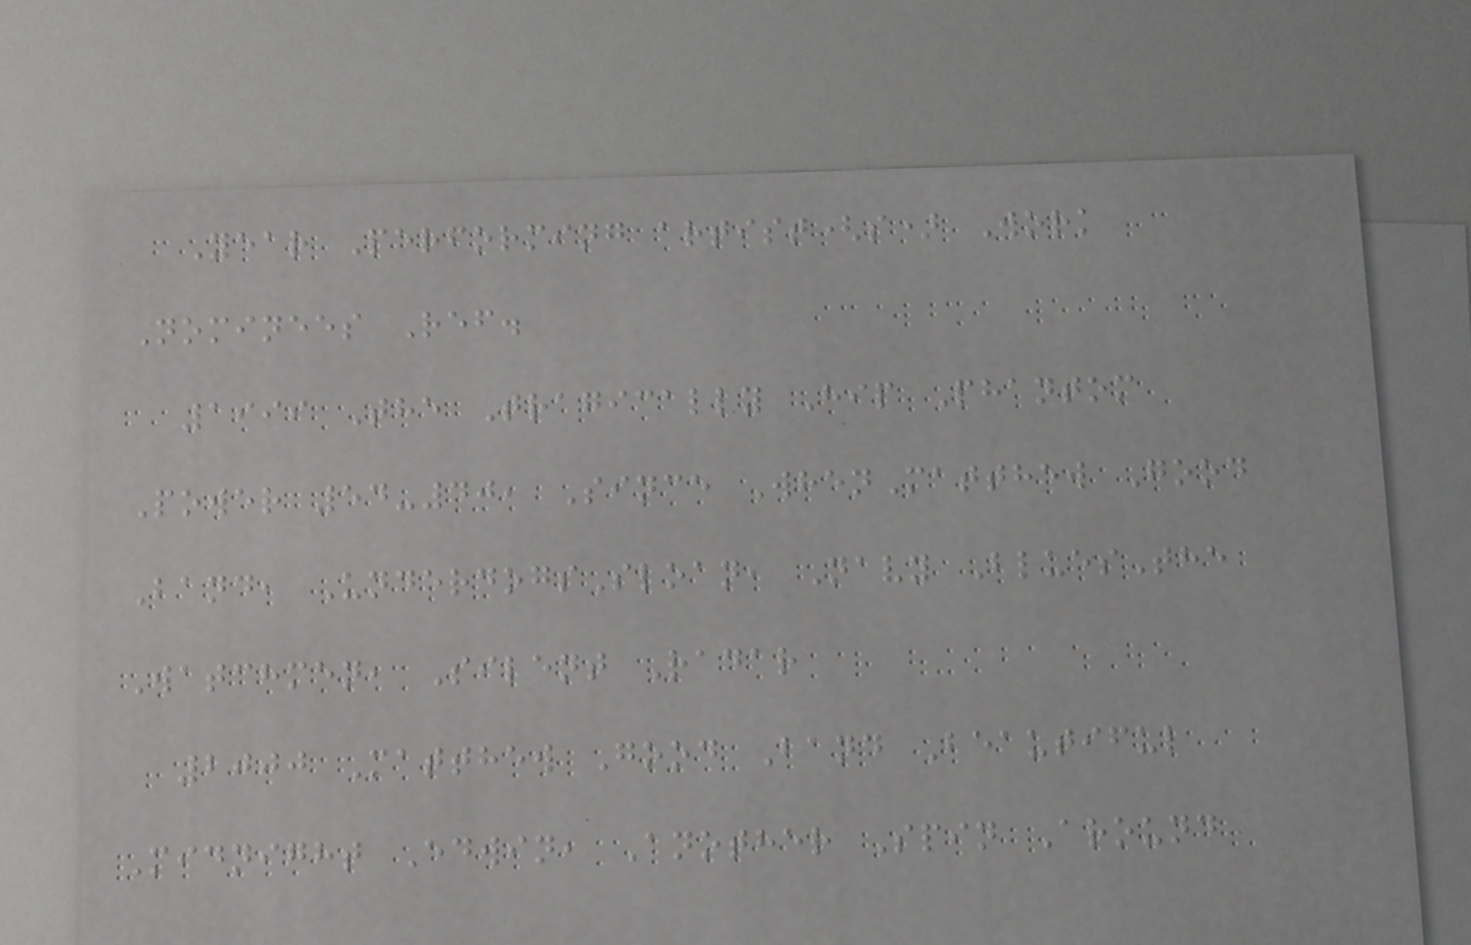Year Performing artist(s) Work
Nominees Ref.
1999 The Tragically Hip Phantom
Power 54-40, Since WhenMatthew Good
Band, UnderdogsSloan, Navy BluesThe
Watchmen, Silent Radar
2000 Matthew Good Band Beautiful
Midnight Edwin, Another Spin Around
